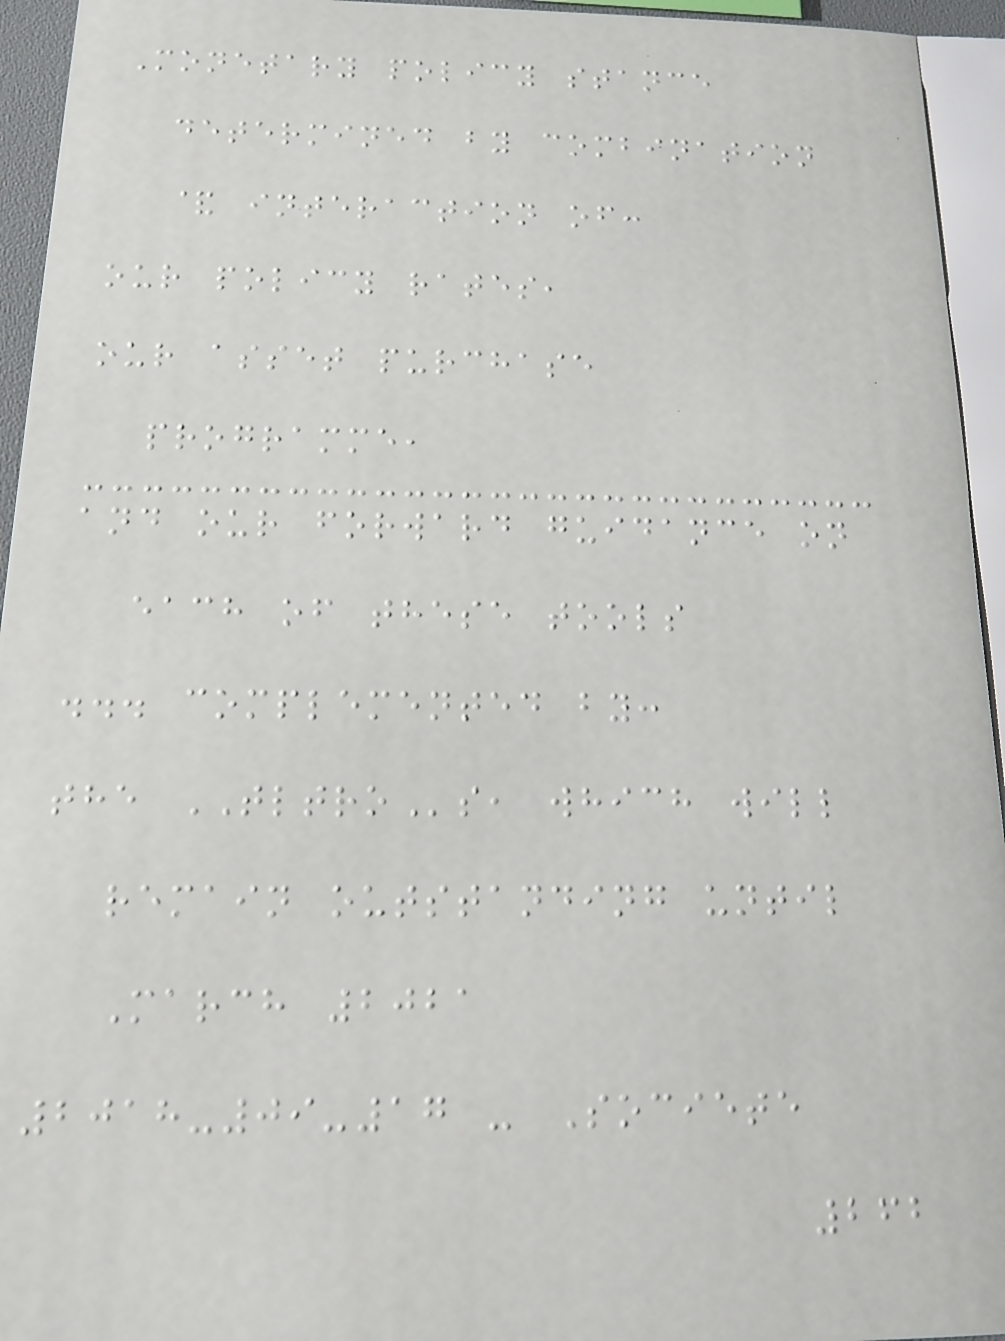Monetary policy stance
determined by combination
& interaction of:
our policy rates,
our asset purchase
programme,
and our forward guidance on
each of these tools
... complemented by:
the TLTROs, which will
remain outstanding until
March 2021
2018-09-17 - Societe
262
